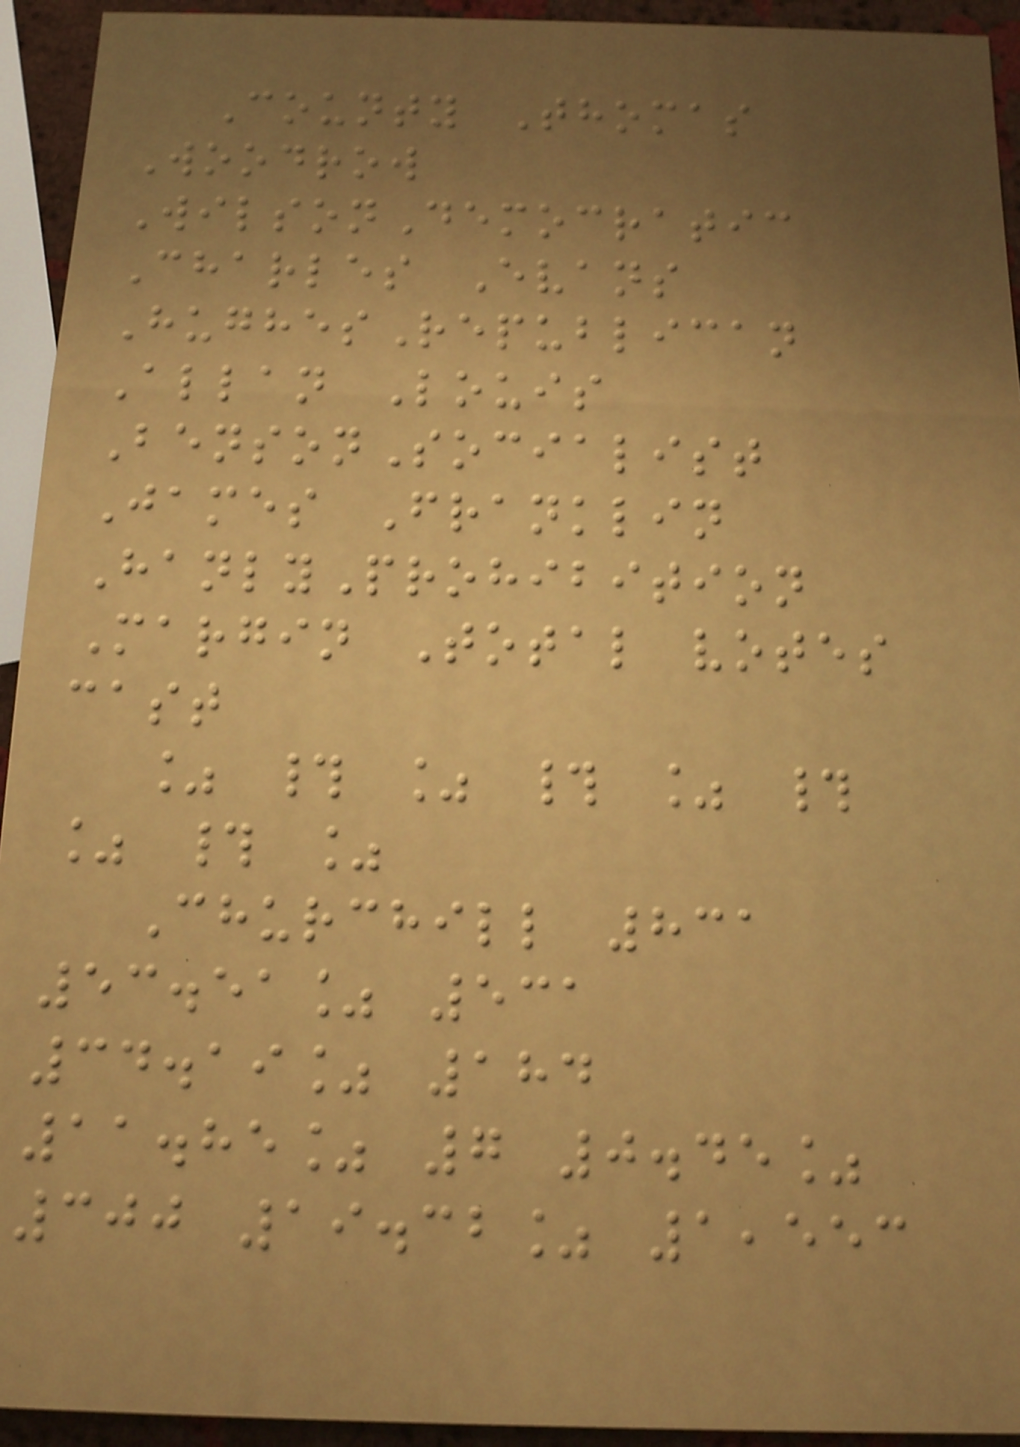County Thomas
Woodrow
WilsonDemocratic
Charles Evans
HughesRepublican
Allan Louis
BensonSocialist
James Franklin
HanlyProhibition
Margin Total votes
cast
% # % # % #
% # %
Churchill 831
53.51% 531
34.19% 184
11.85% 7 0.45%
300 19.32% 1,553
